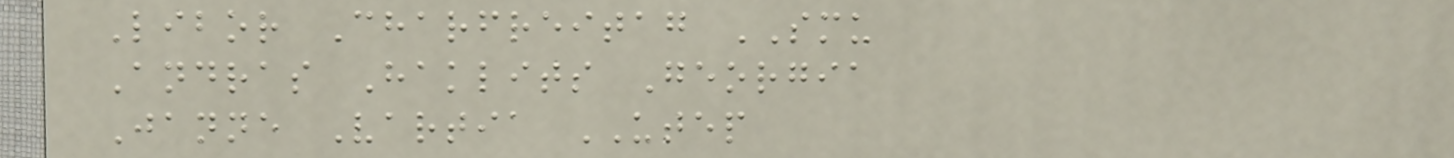Libor Charfreitag SMU
Andras Haklits Georgia
Janne Vartia UTEP
